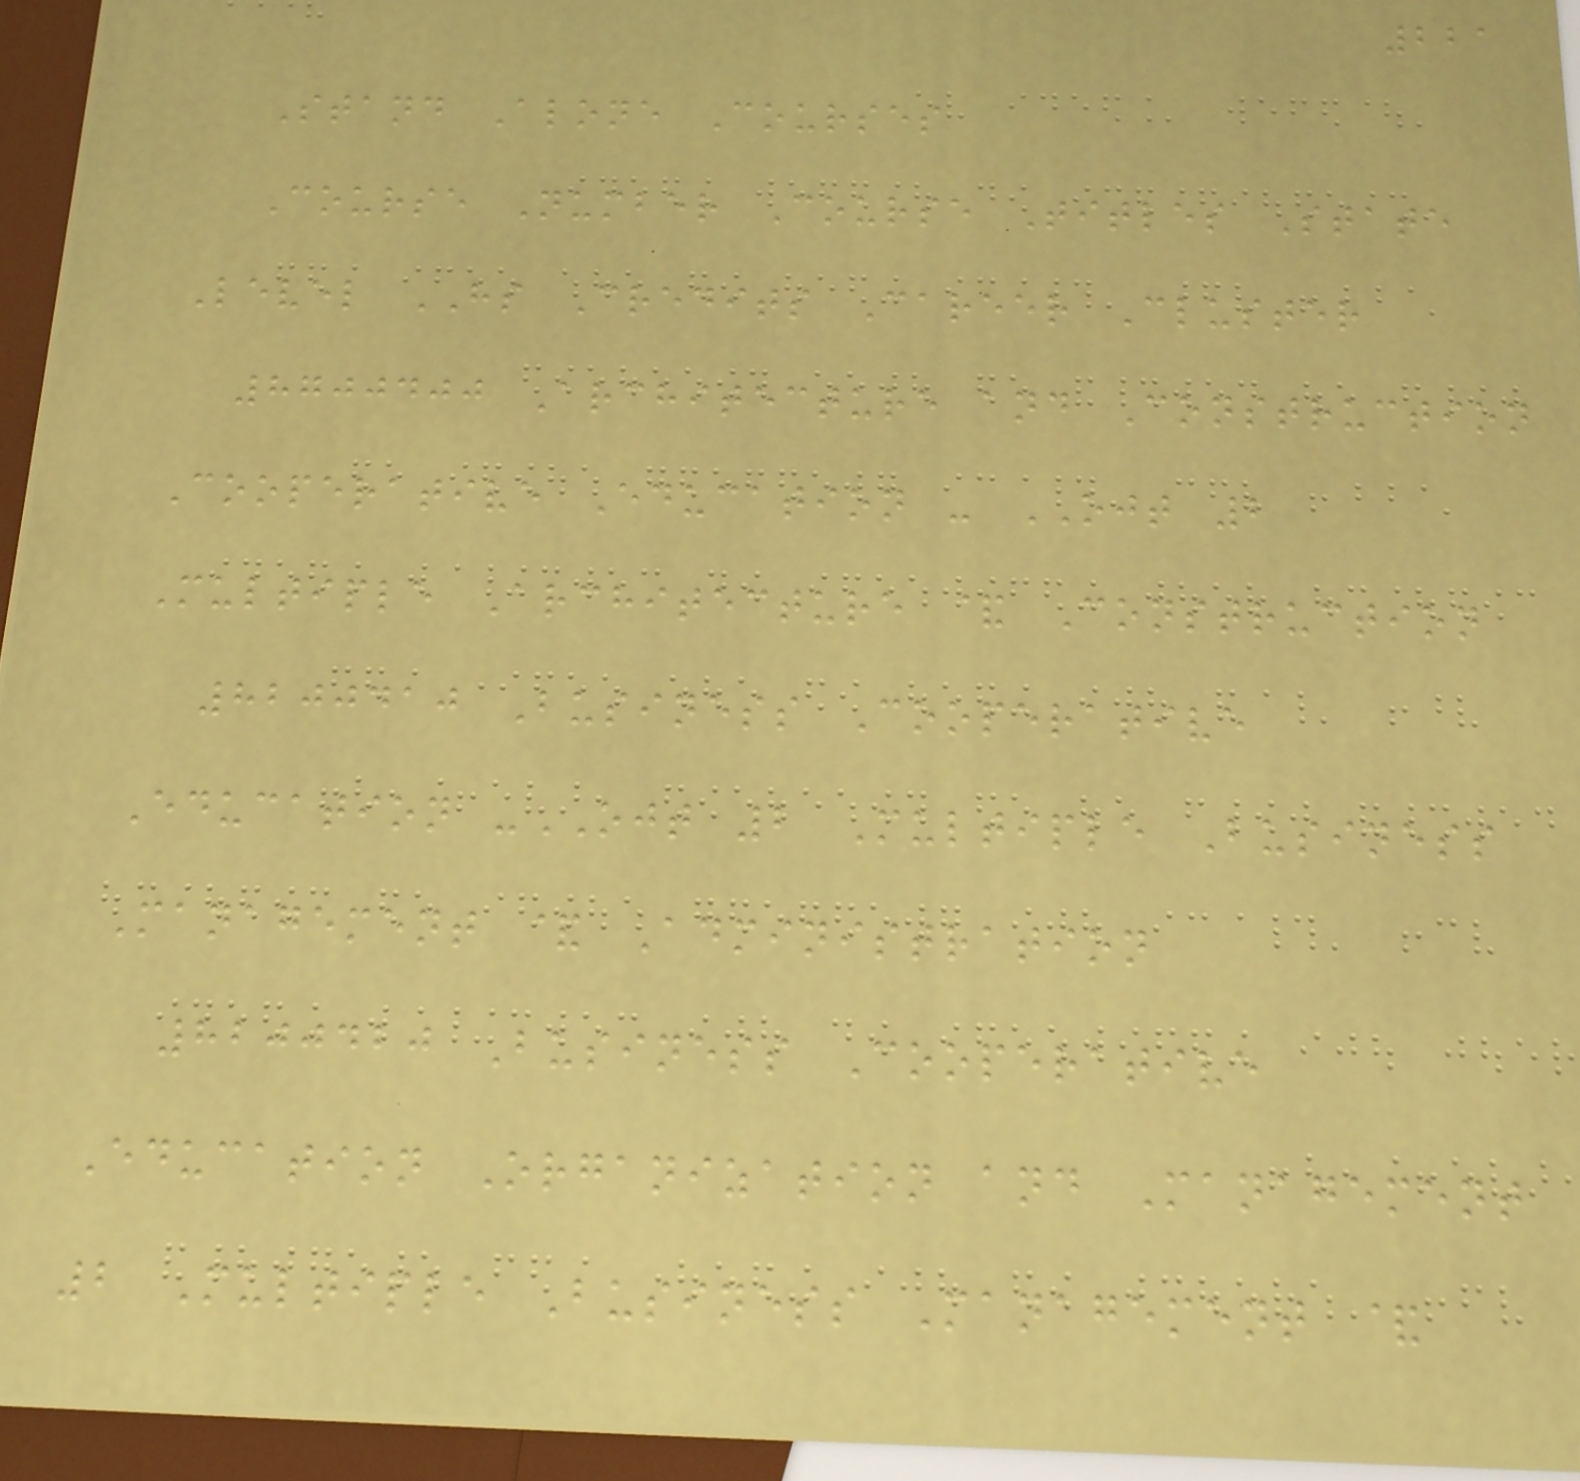221
Stand Alone Courses
Course Number Course Titles State
Level HS Credits Career Cluster
8700400 Architecture and Construction
Cooperative Education - OJT 2
Multiple Architecture & Construction
8200410 Business Cooperative
Education -OJT 2 Multiple Business
Management & Administration
8200420 Business Cooperative
Education Organization and Management
2 Multiple Business Management &
